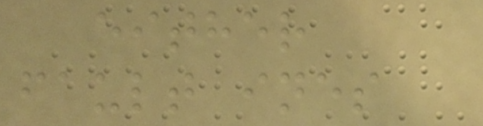either
fault ines
